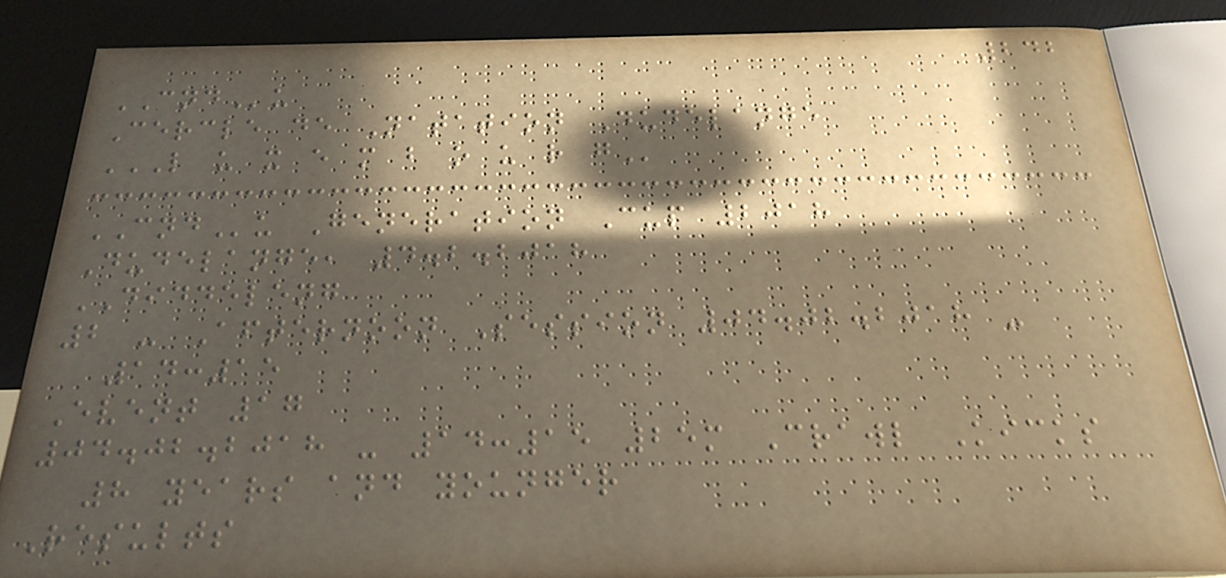242
CNDu
Cercle de Natation Dudelange
L U X E M B O U R G
CNDu Generation Cup 2018
Dudelange, 4.2.2018
DIDDELENG
2 - Afternoon Session 04.02.2018 -
14:15
Event 17
04.02.2018 - 14:15 25m Crawl Kicks
8 years and younger
Results
